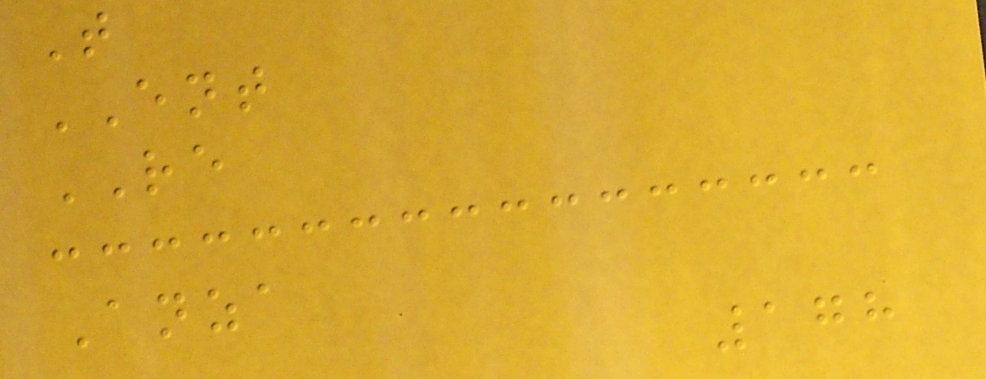T
ENT
RE
Anza
178
